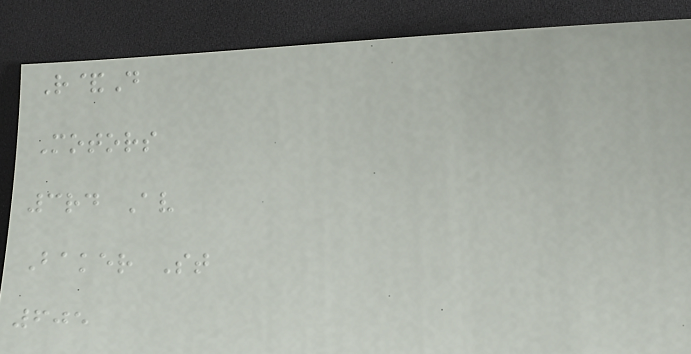R&D
Motors
3rd Av
Baker St
605
